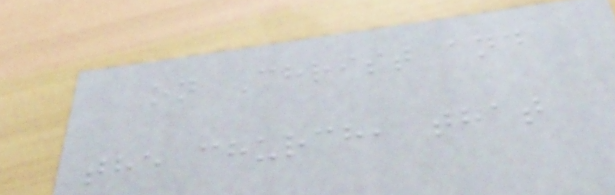on Christ and
the church, that
